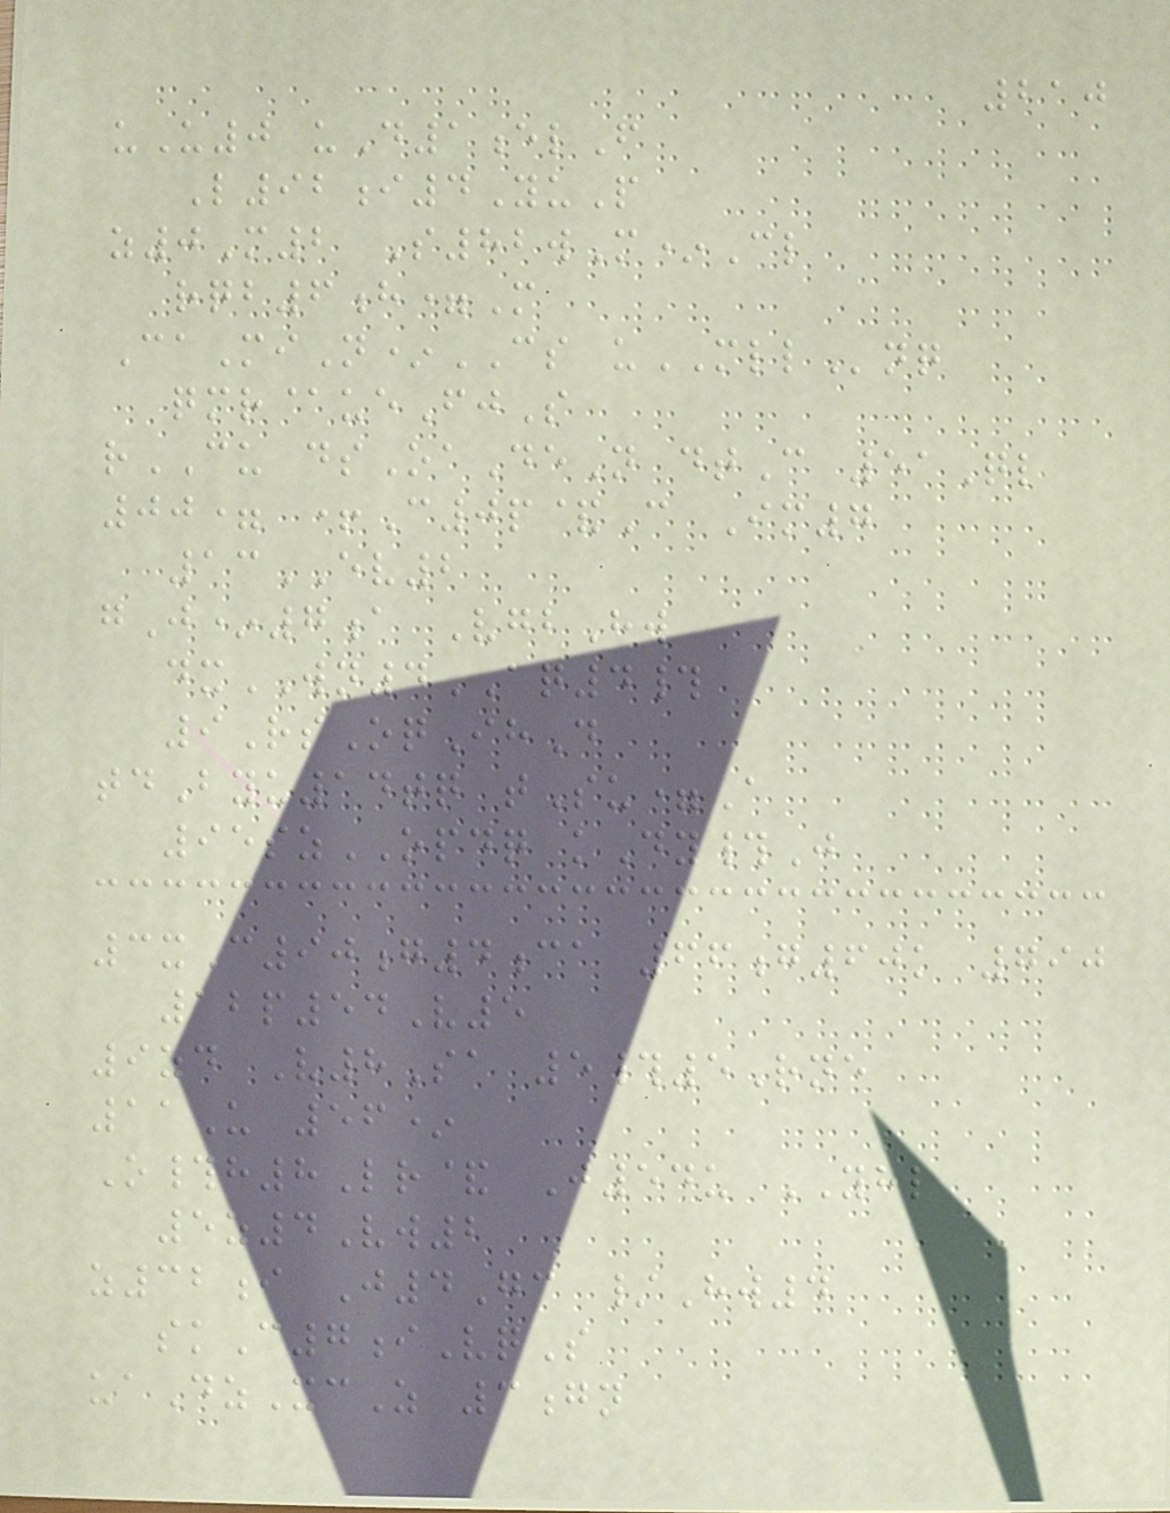210
uU0 uD1elF
L92i4YuP
z0M2 S82wM*Cl
rqb6h=M
CaMiN*CS uMLLnq
qmr@ueFjS
rCU dsOaDeN dtC 51Ql
00= +C0p&C Im7
13EV2
gJ*7a VgbHw
dxWN4AQ4#
9RsOqIhD
tdByu14tq tSu=A
95szOPDQ kDy#J
3xC90g4ca 66g60k 790
12p54V5
9zd V8Sa 5#5Rne
11U 56*
O#h8Lr& J54u YHL
5z4Vw2
z32i J4Gc /Hw4
skC7iVqS
uaDzXcZ 3gn
